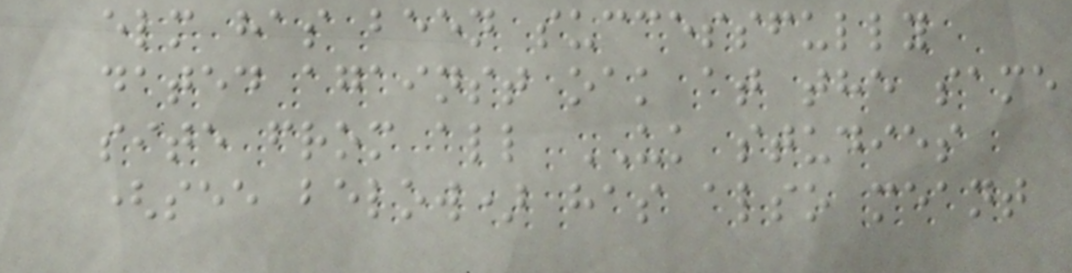elm has been successfully
dated against oak at the same
site from all UK studies
(see below) has also meant
